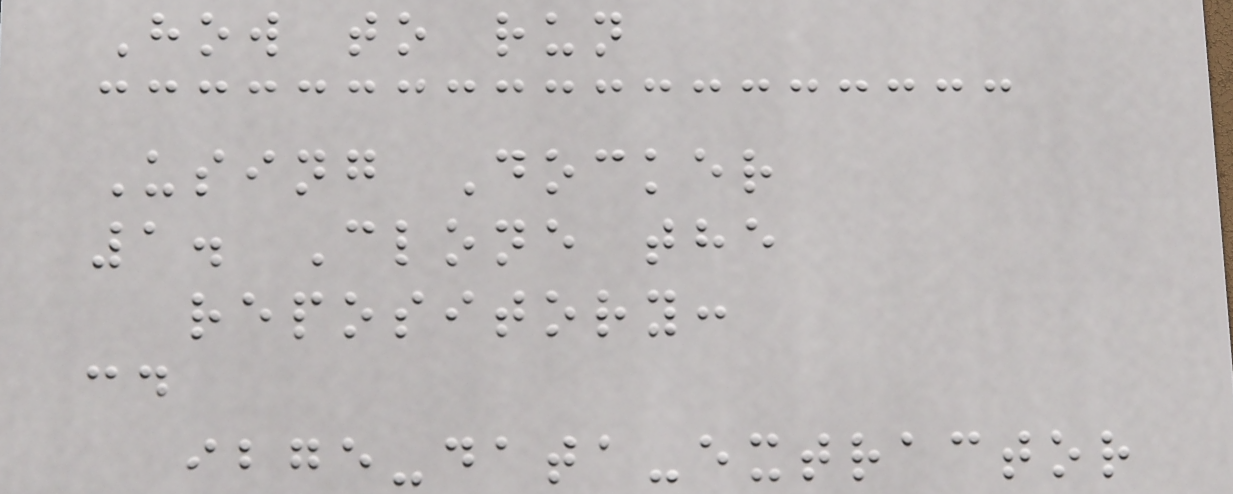How to run
Using Docker
1. Clone the
repository:
cd
ibge-data-extractor
